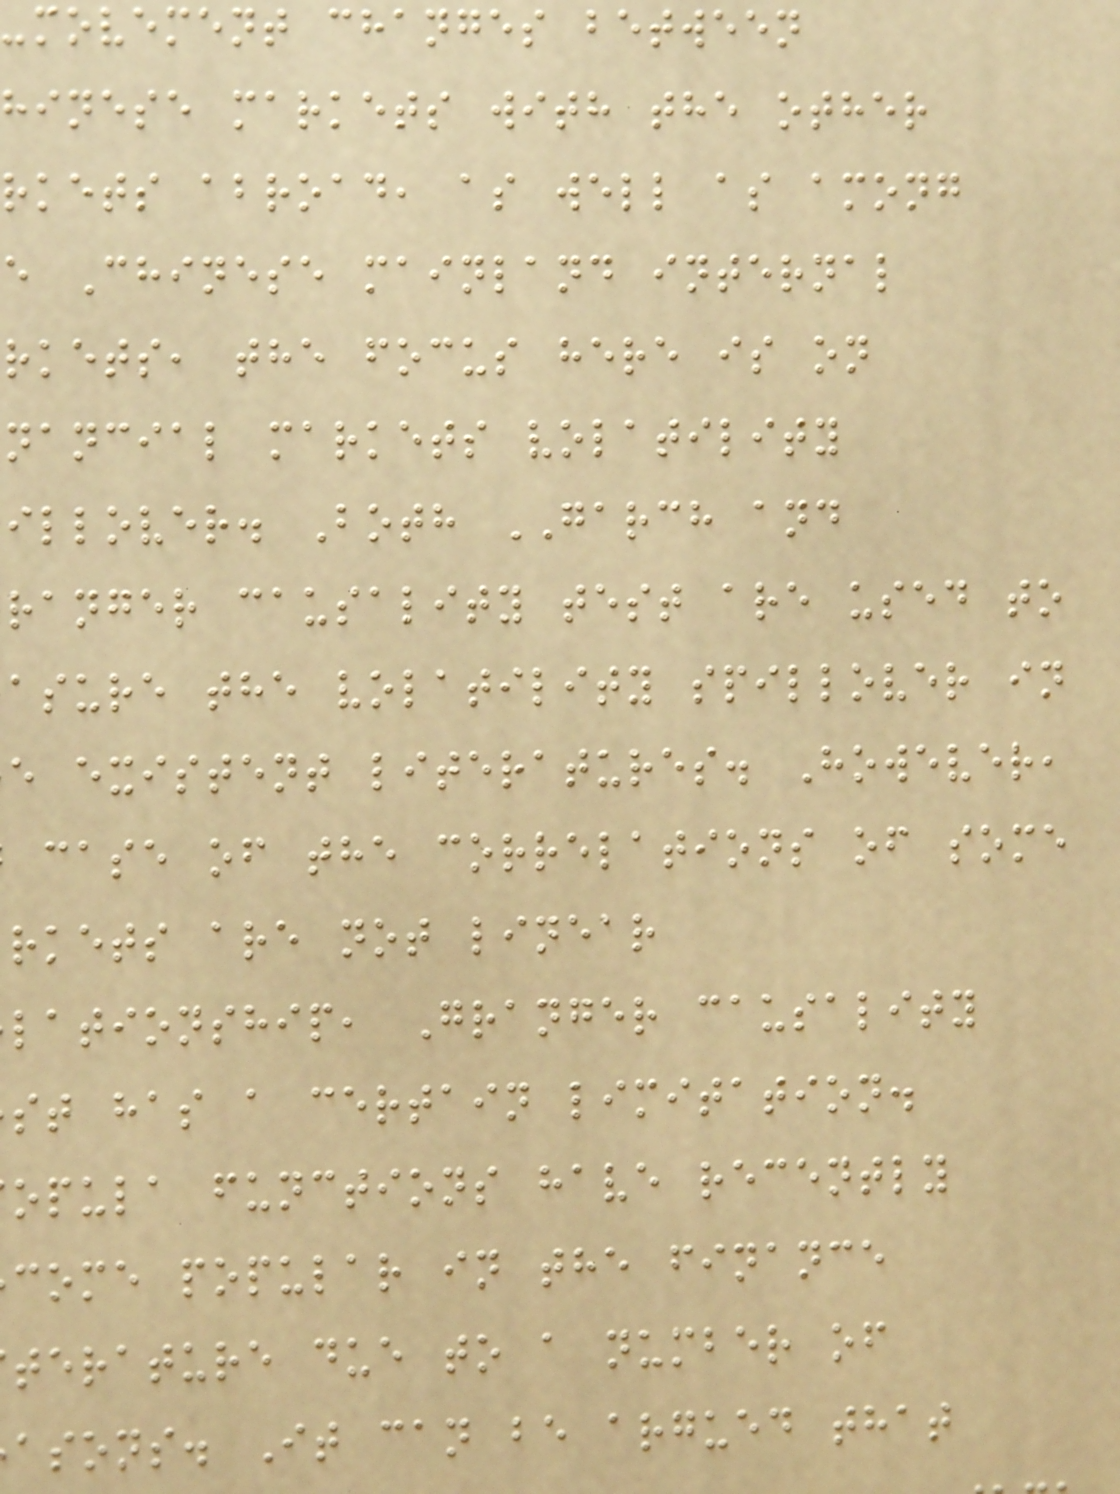-movement changes between
hinese markets with the other
rkets abroad, as well as among
e Chinese mainland internal
rkets, the focus here is on
nancial markets volatility
illover. Both GARCH and
ranger causality test are used to
asure the volatility spillover in
e existent literatures. However,
case of the correlations of some
rkets are not linear
lationship, Granger causality
st has a certain limitation.
opula functions have recently
come popular in the finance
terature due to a number of
asons. It can be argued that
